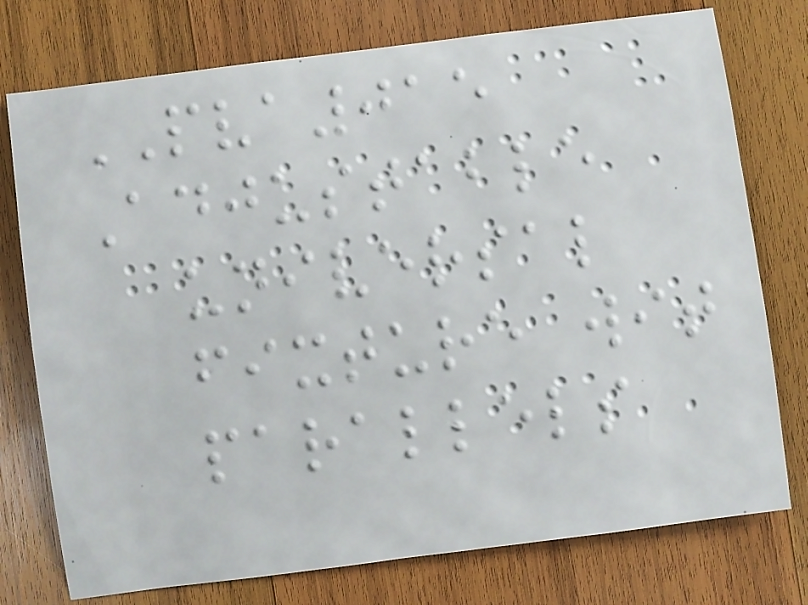PVA015
Adjustable
universal
fixture wit
parallels
